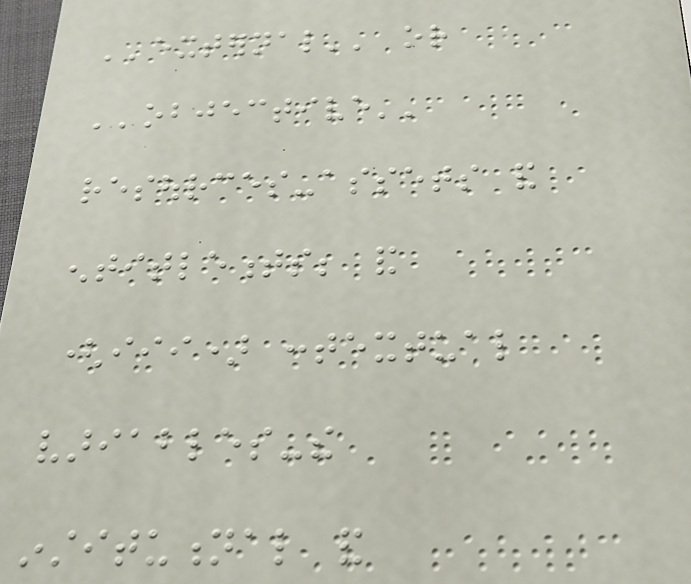''external'' or
''objective''
resources-assets and
entitlements; and
(iii) contextual
variables-the
institutional and
